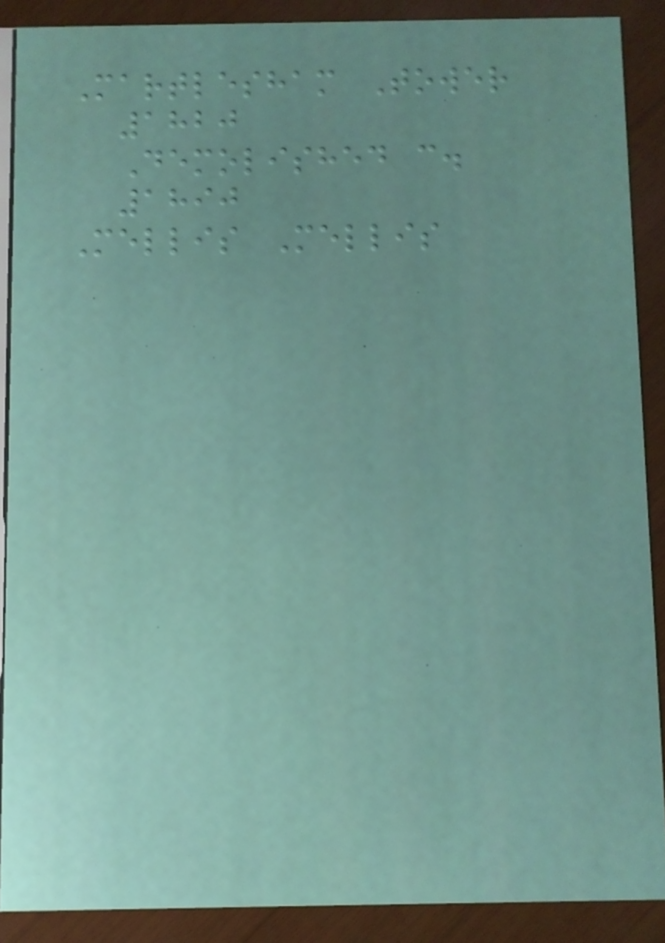Martlesham Tower
1820
Demolished c.
1890
Mellis Mellis
